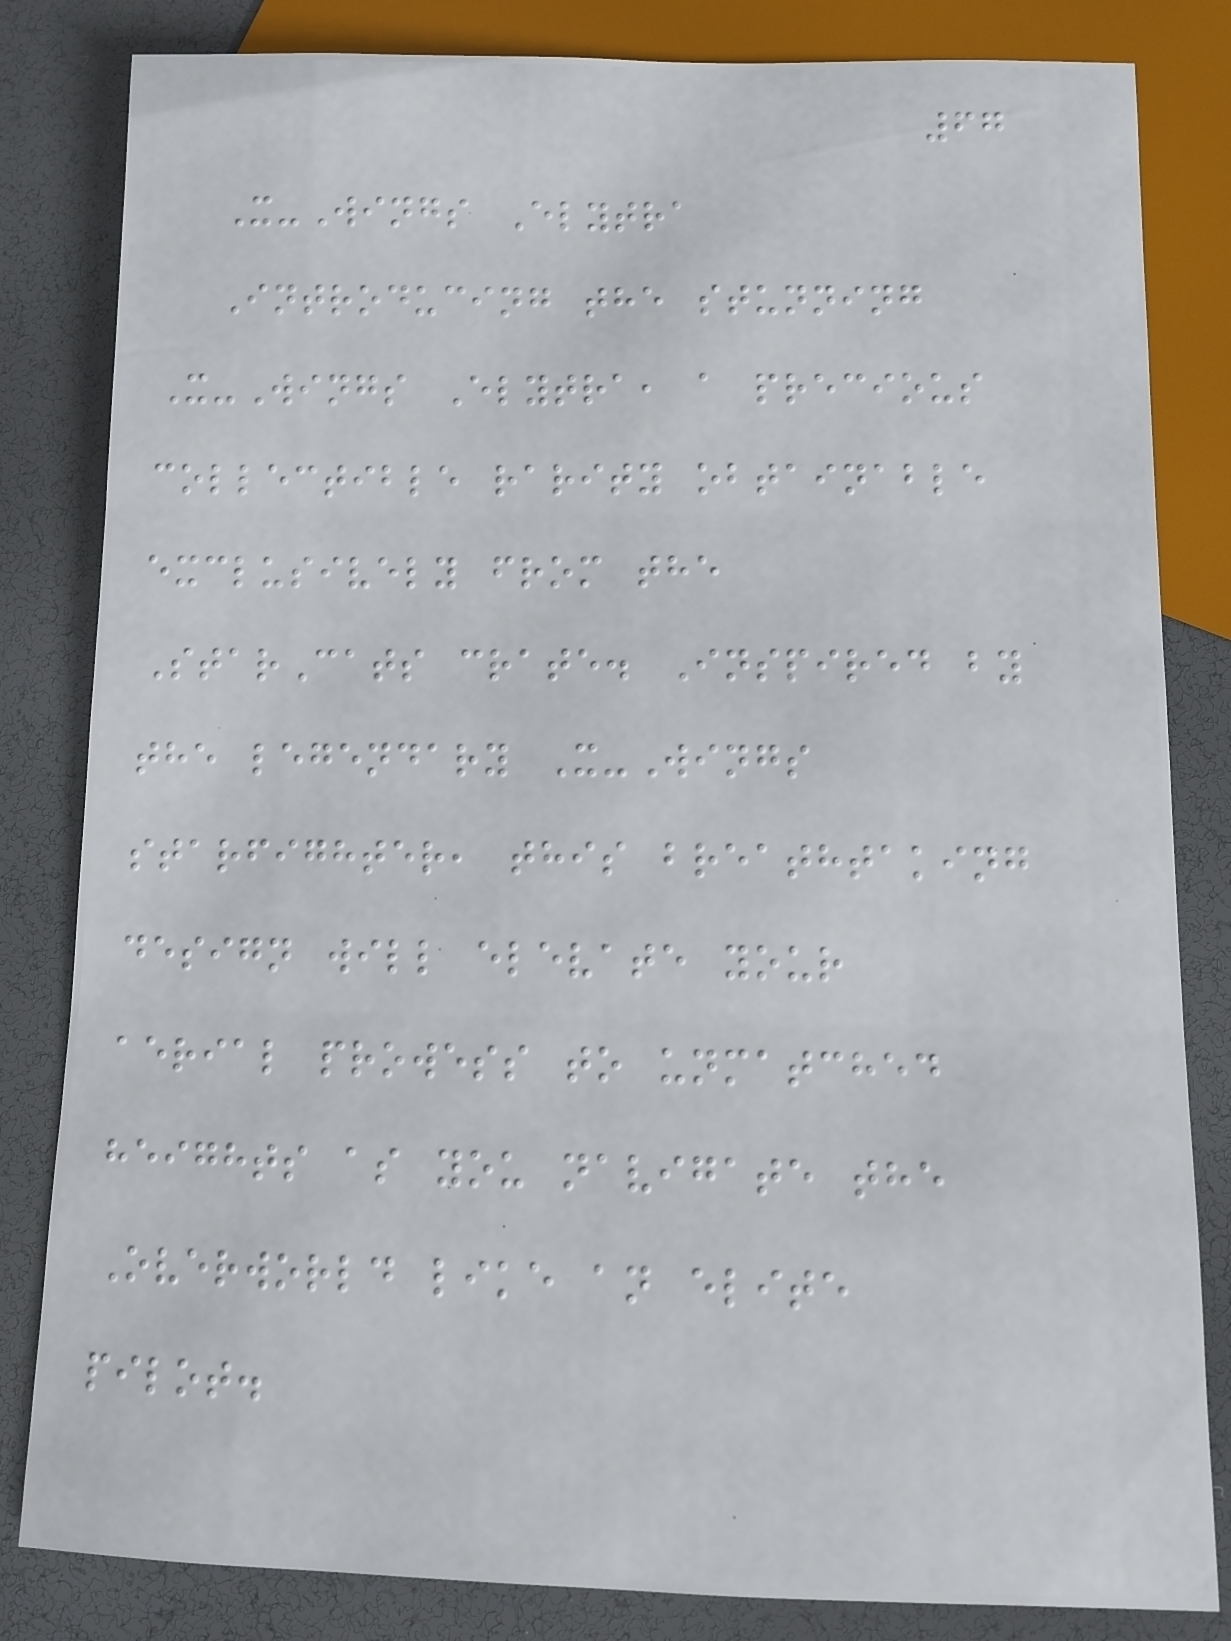67
X-Wings Elytra
Introducing the stunning
X-Wings Elytra, a precious
collectible rarity obtainable
exclusively from the
StarCats crate. Inspired by
the legendary X-Wings
starfighter, this breathtaking
design will elevate your
aerial prowess to unmatched
heights as you navigate the
Overworld like an elite
pilot.
